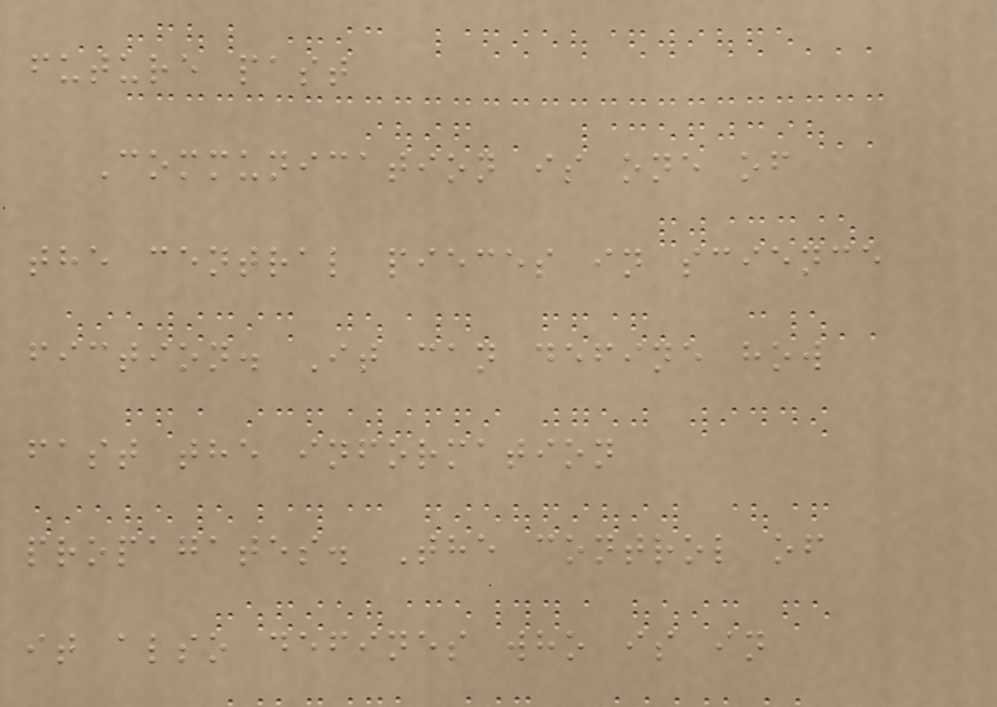future past
Communication is one of
the central pieces in science
fiction. It can define how
fast the information
propagates. The control of
it also defines who is in
